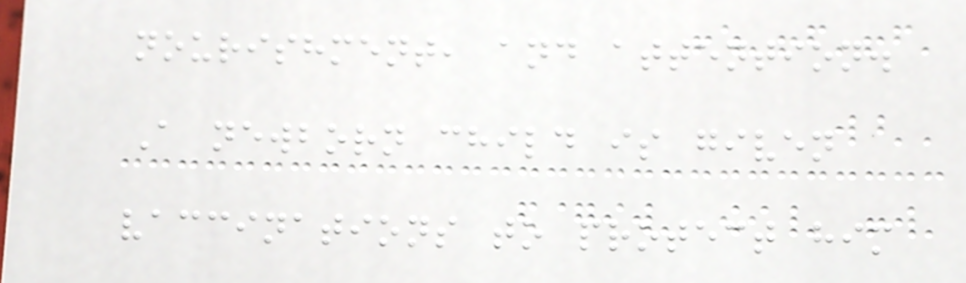nourishment, and attention.
A newborn child is given
vaccinations to protect him
